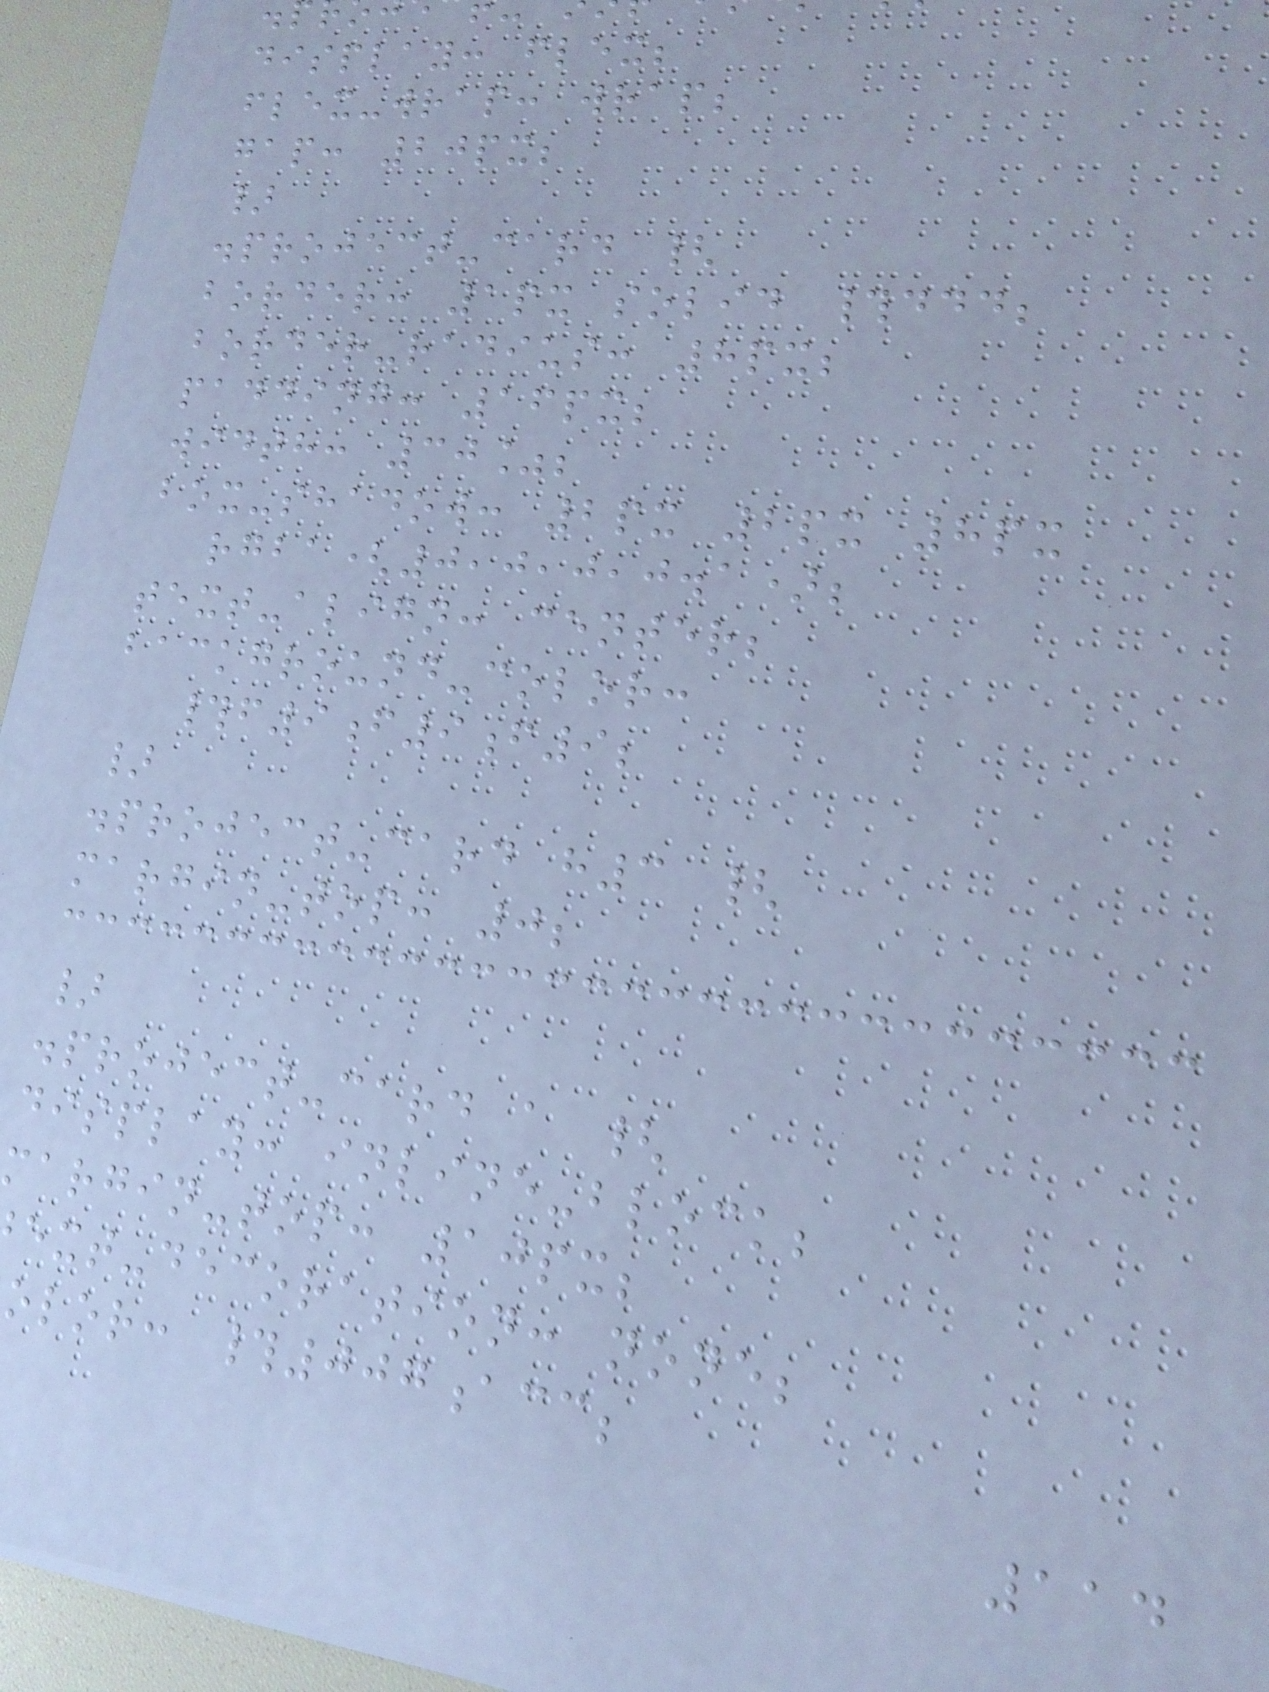display: flex;
flex-wrap: wrap;
gap: 20px;
}
.project-card {
border: 1px solid #ddd;
border-radius: 8px;
padding: 16px;
width: 30%;
box-shadow: 2px 2px 8px
rgba(0,0,0,0.1);
text-align: center;
background-color:
#f9f9f9;
}
.project-card h3 {
margin-top: 0;
}
.project-card a {
display: inline-block;
margin-top: 10px;
ext-decoration: none;
olor: #007acc;
114
